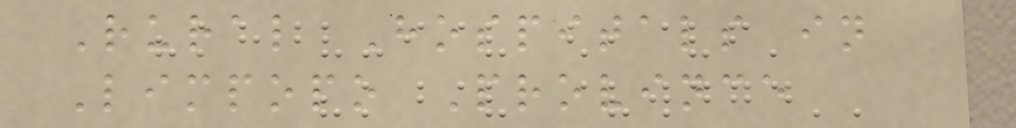Rural Hospitals in
Limpopo Province
